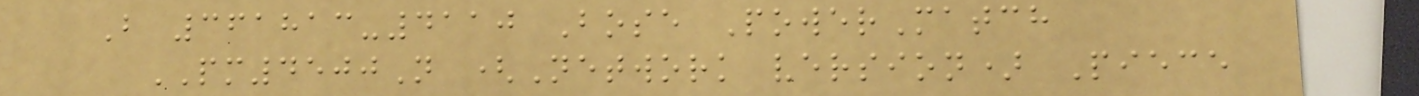B 361813-4110 Bose PowerMatch
PM4500N (Network version) Piece
